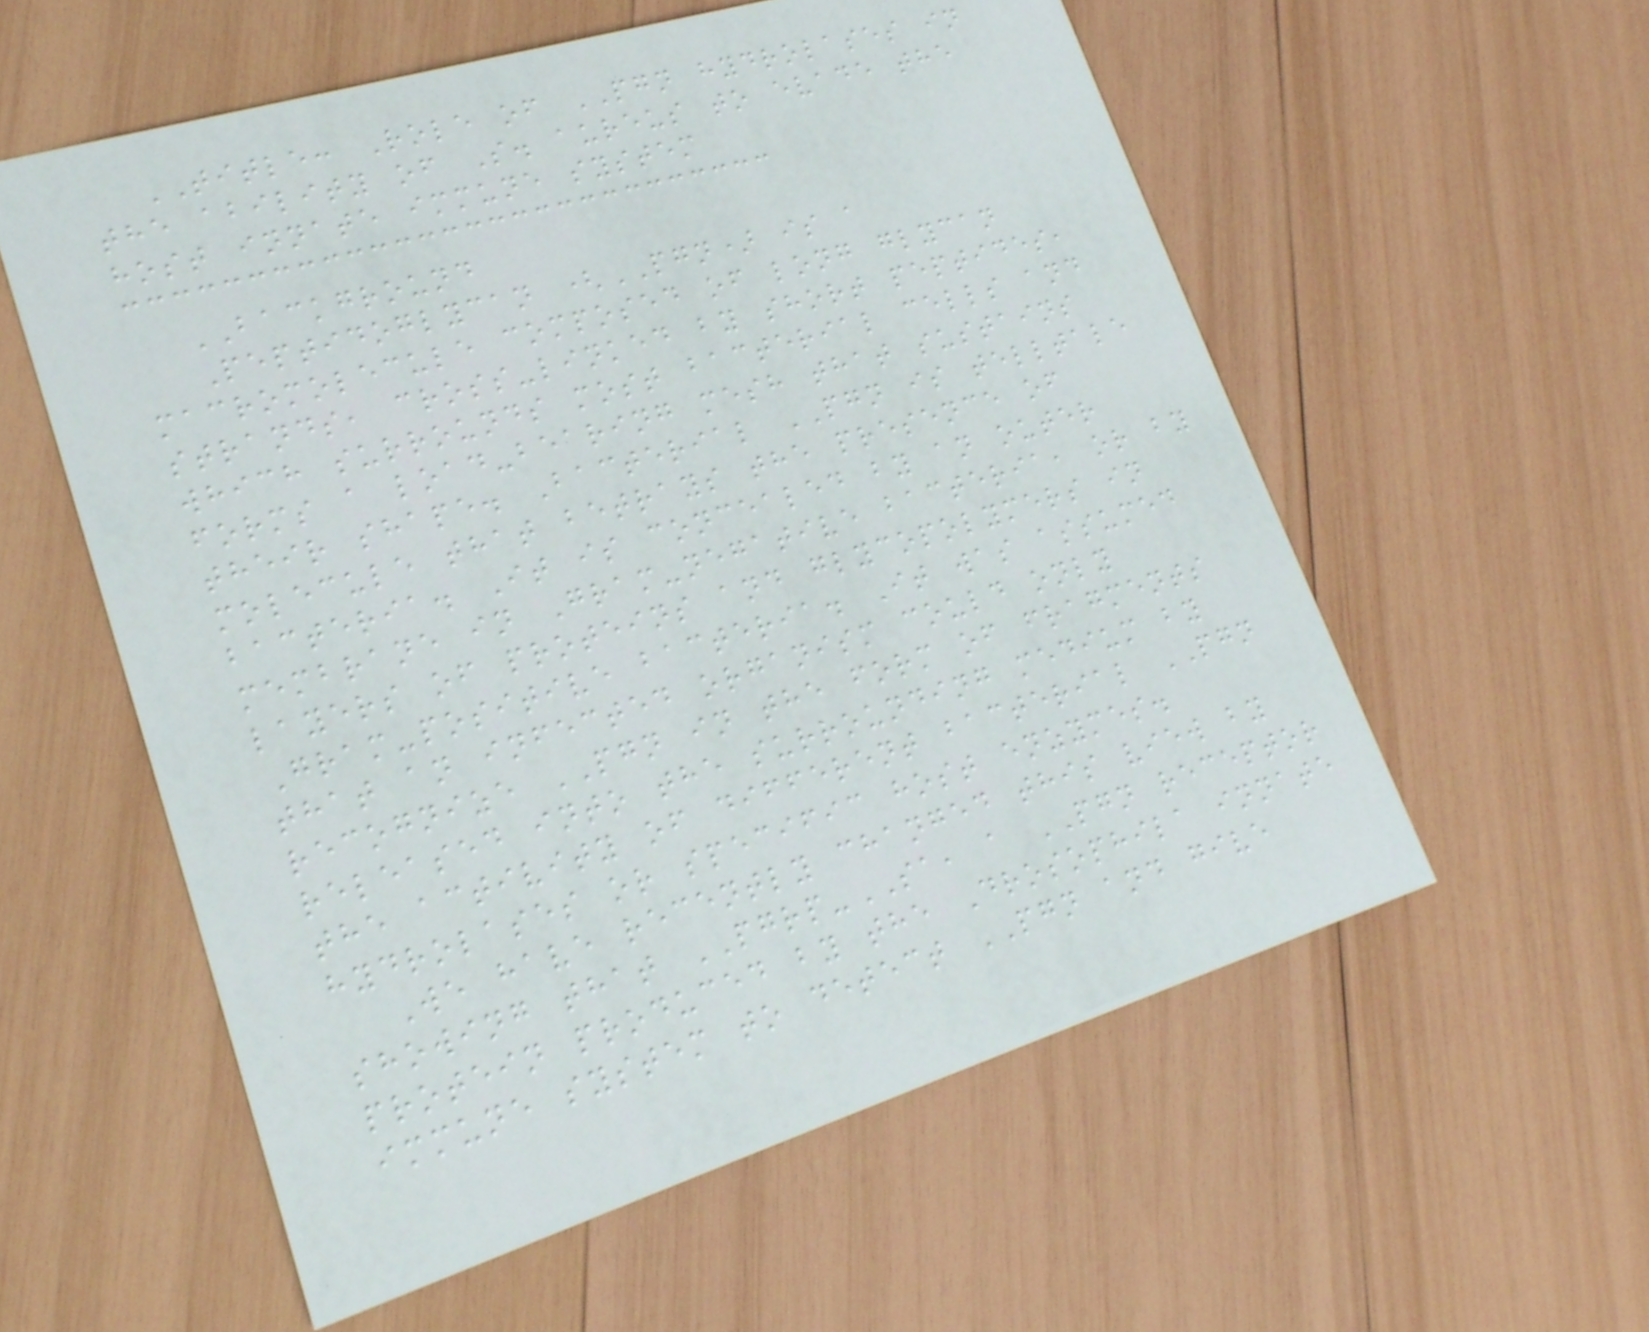TITLE: Role of PGN hydrolases in
the ability of S. aureus to evade the
host innate immune system
BACKGROUND
Peptidoglycan (PGN) is a
macromolecule composed of long glycan
strands, cross-linked by short peptides,
which surrounds most bacterial cells and
forms a load-bearing mesh that sustains
their shape. Bacterial PGN is telltale
molecule that betrays the presence of
bacteria. It is concealed by an outer
membrane in Gram-negative bacteria, or by
layers of proteins and glycopolymers in
Gram-positive bacteria. It was assumed
that an infected organism could only
recognize PGN in the form of fragments
released into the surrounding medium by
the activity of different bacterial PGN
hydrolases or specific host enzymes.
We have recently changed this view by
showing that PGRP-SA, a PGN receptor
protein produced by the Drosophila innate
immune system to detect PGN and give
